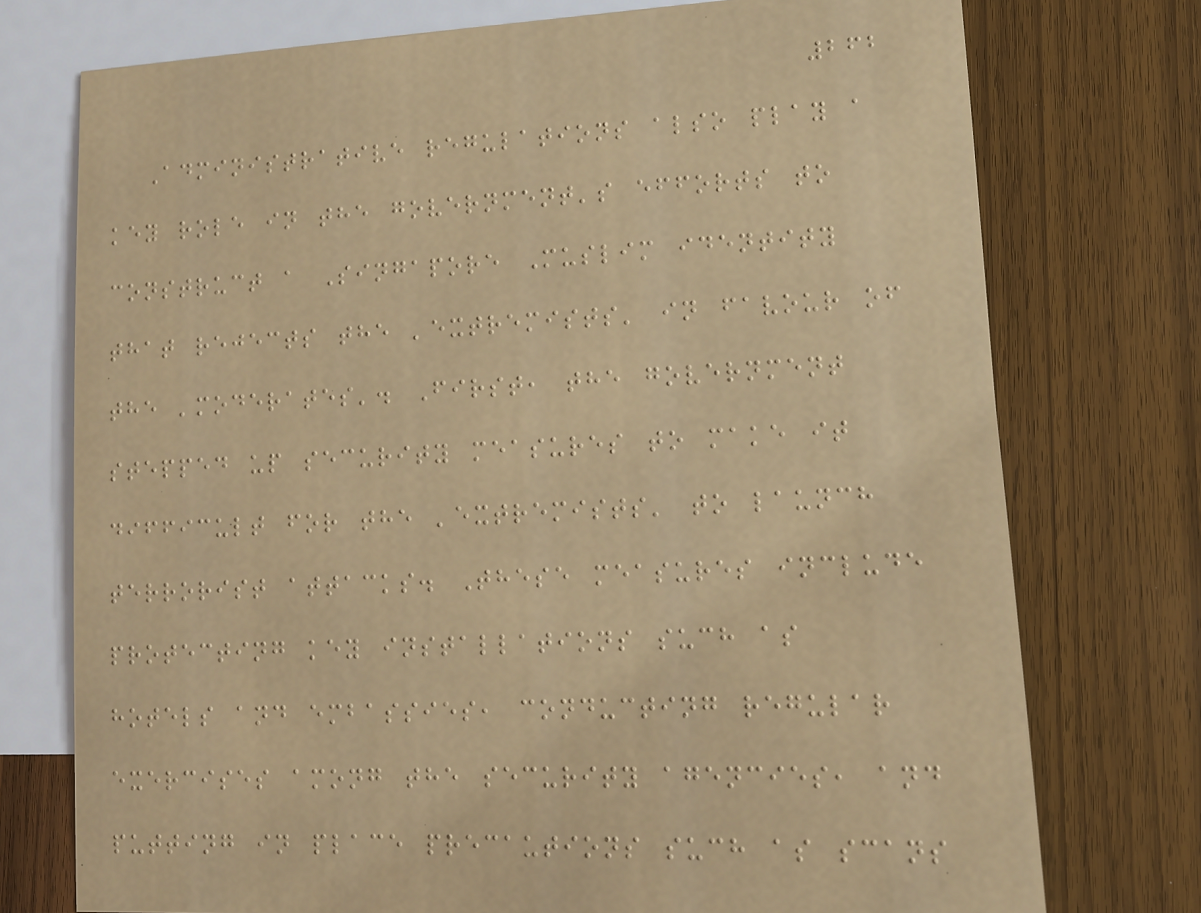262
Administrative regulations also play a
key role in the government's efforts to
construct a Singapore Muslim identity
that rejects the 'extremists' in favour of
the 'moderates'. First, the government
stepped up security measures to make it
difficult for the 'extremists' to launch
terrorist attacks. These measures include
protecting key installations such as
hotels and embassies, conducting regular
exercises among the security agencies, and
putting in place precautions such as scans
